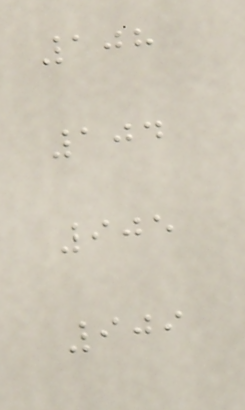108
104
905
909
